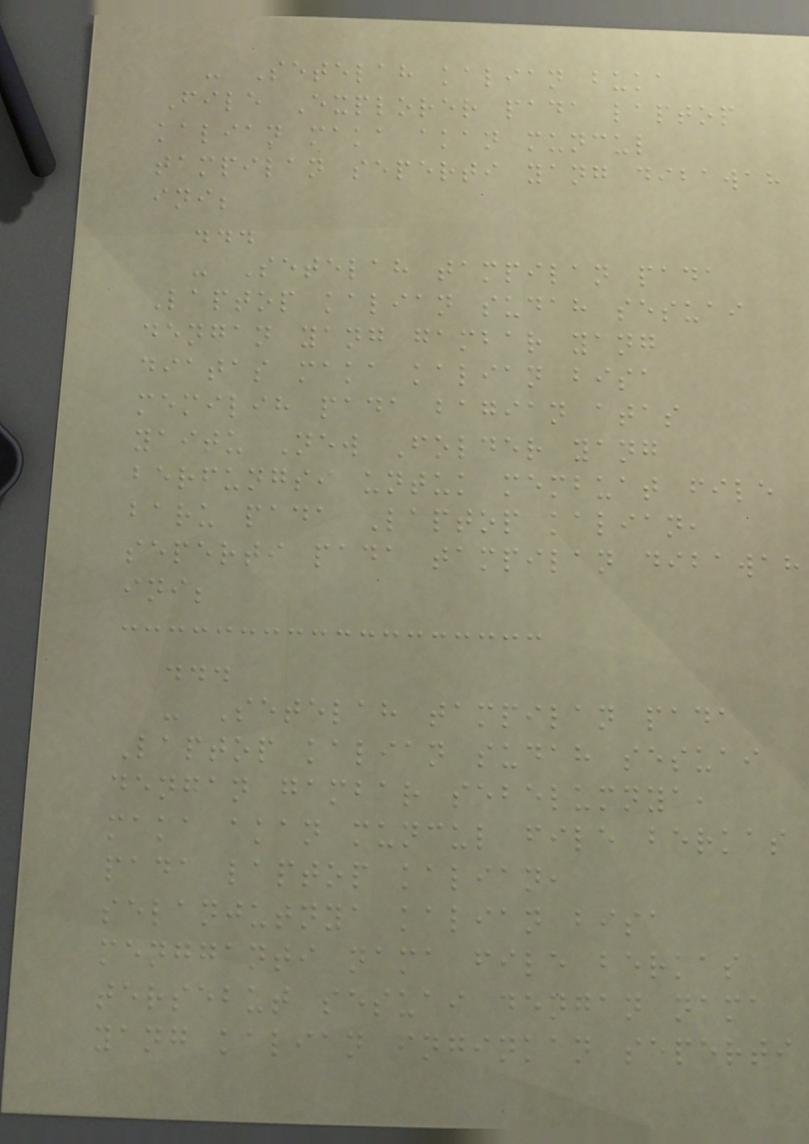- Setelah kalian buka
File Explorer pada laptop
kalian maka akan muncul
tampilan seperti yang dibawah
ini;
...
- Setelah tampilan pada
Laptop kalian sudah sesuai
dengan yang gambar yang
diatas maka kalian bisa
memilih pada bagian atas
yaitu New Folder yang
berfungsi untuk membuat file
baru pada Laptop kalian,
seperti pada tampilan dibawah
ini;
...
- Setelah tampilan pada
Laptop kalian sudah sesuai
dengan gambar sebelumnya,
maka akan muncul file berkas
pada laptop kalian,
selanjutnya kalian bisa
mengganti nama file berkas
tersebut sesuai dengan nama
yang kalian inginkan seperti
